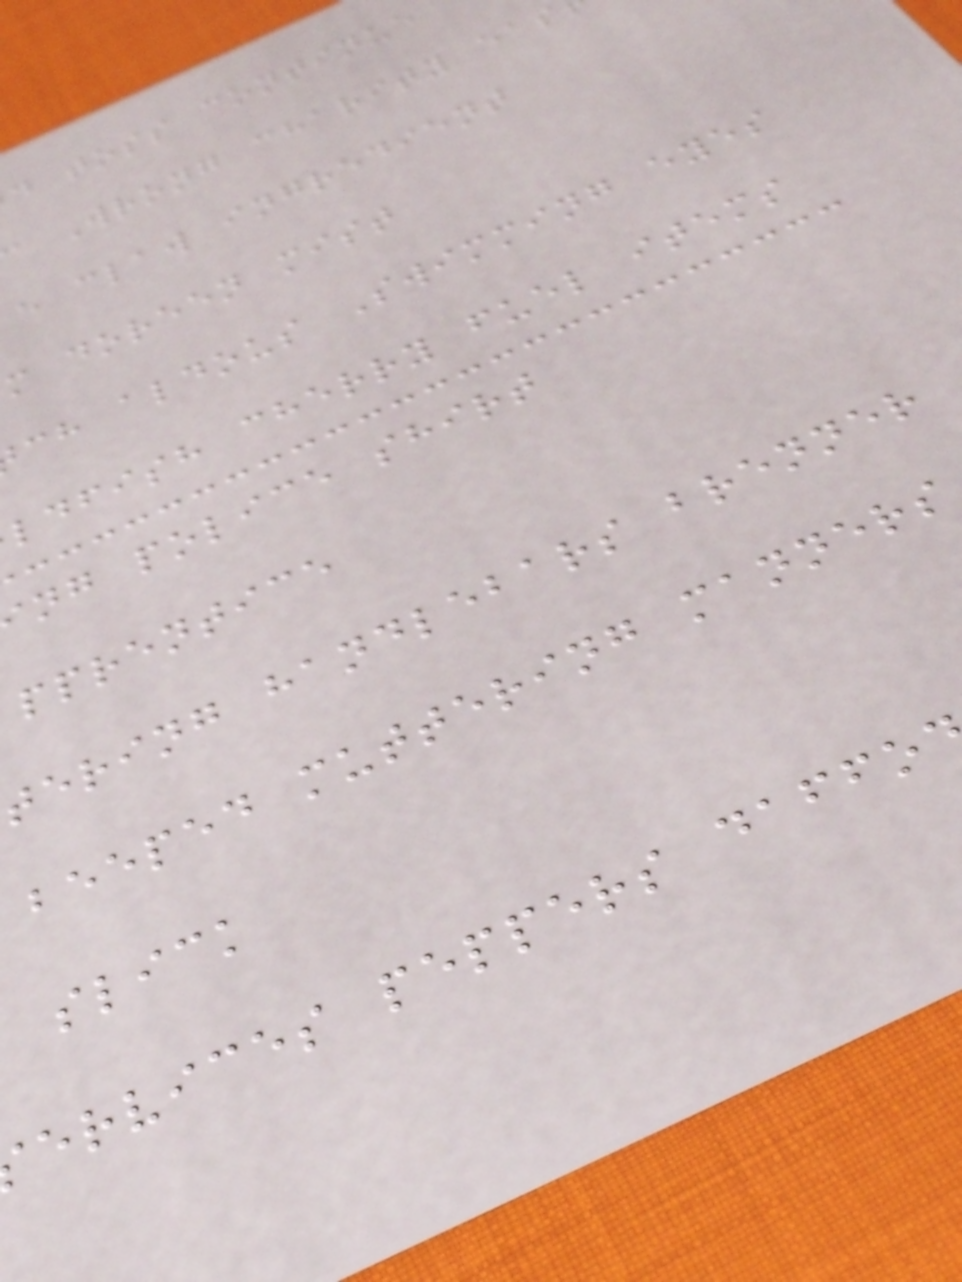d toss continue
Wrong charity eas
e claw ingredient
m doreen mist
ch aldous Swimming eyes
ldfish cherry fuel items
ng police shirt
pprentice
tering handlebars brenner
beeped muttering manners
slick
ervices peppers daffo
